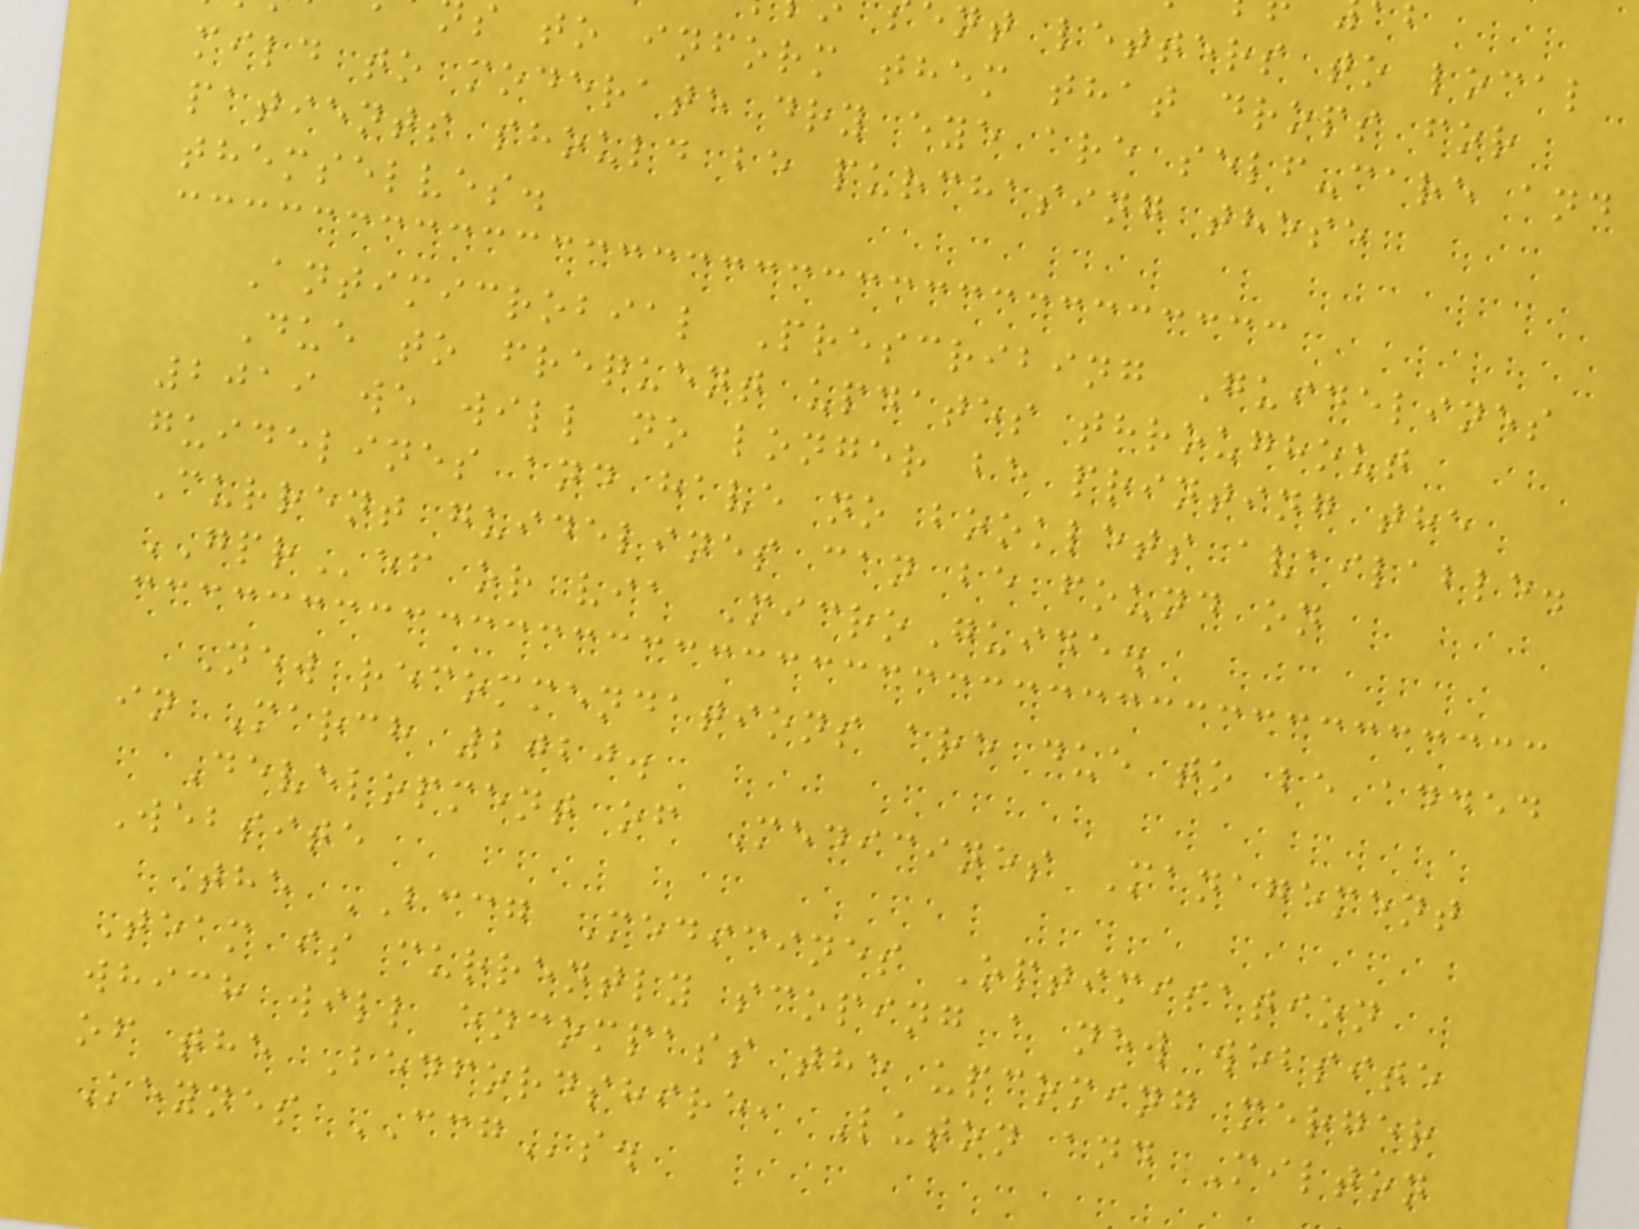nt letters to local
s to inform them that drops for
mild to moderate dry eye are self-care and
patients should be purchasing these
themselves.
Antimicrobial Prescribing Guidelines
Due to frequent updates throughout
2019 we will no longer be printing the
guidelines and have no booklets available.
Current guidelines can be found on
GPRef or via MicroGuide.
New recommendations are due to be added
in March 2020.
Development of Medicines Management
Website
The BCCG Medicines Optimisation
Team is currently scoping a new website
which will encompass the upcoming merger
of the Bedfordshire, Luton and Milton
Keynes CCGs.
